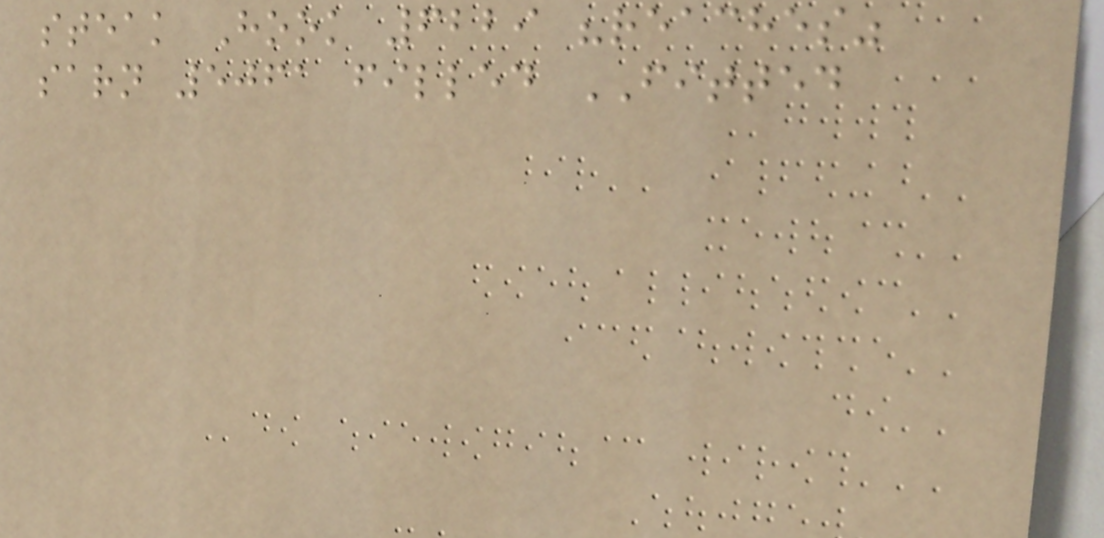steak Hook 6229 "reaches"
sarn 5061 filled FITTED
